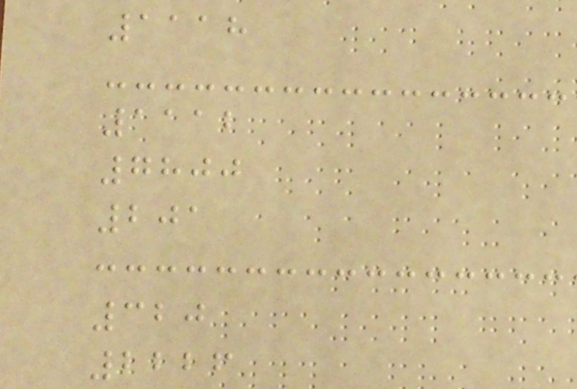1118
1112
7800
201
320
2226
